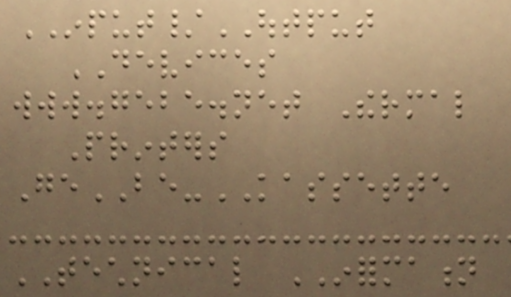INPUT/OUTPUT
DEVICES
www.gebe.net Thermal
Printers
GeBE-KASSETTE
TECHNICAL INFORMATION
